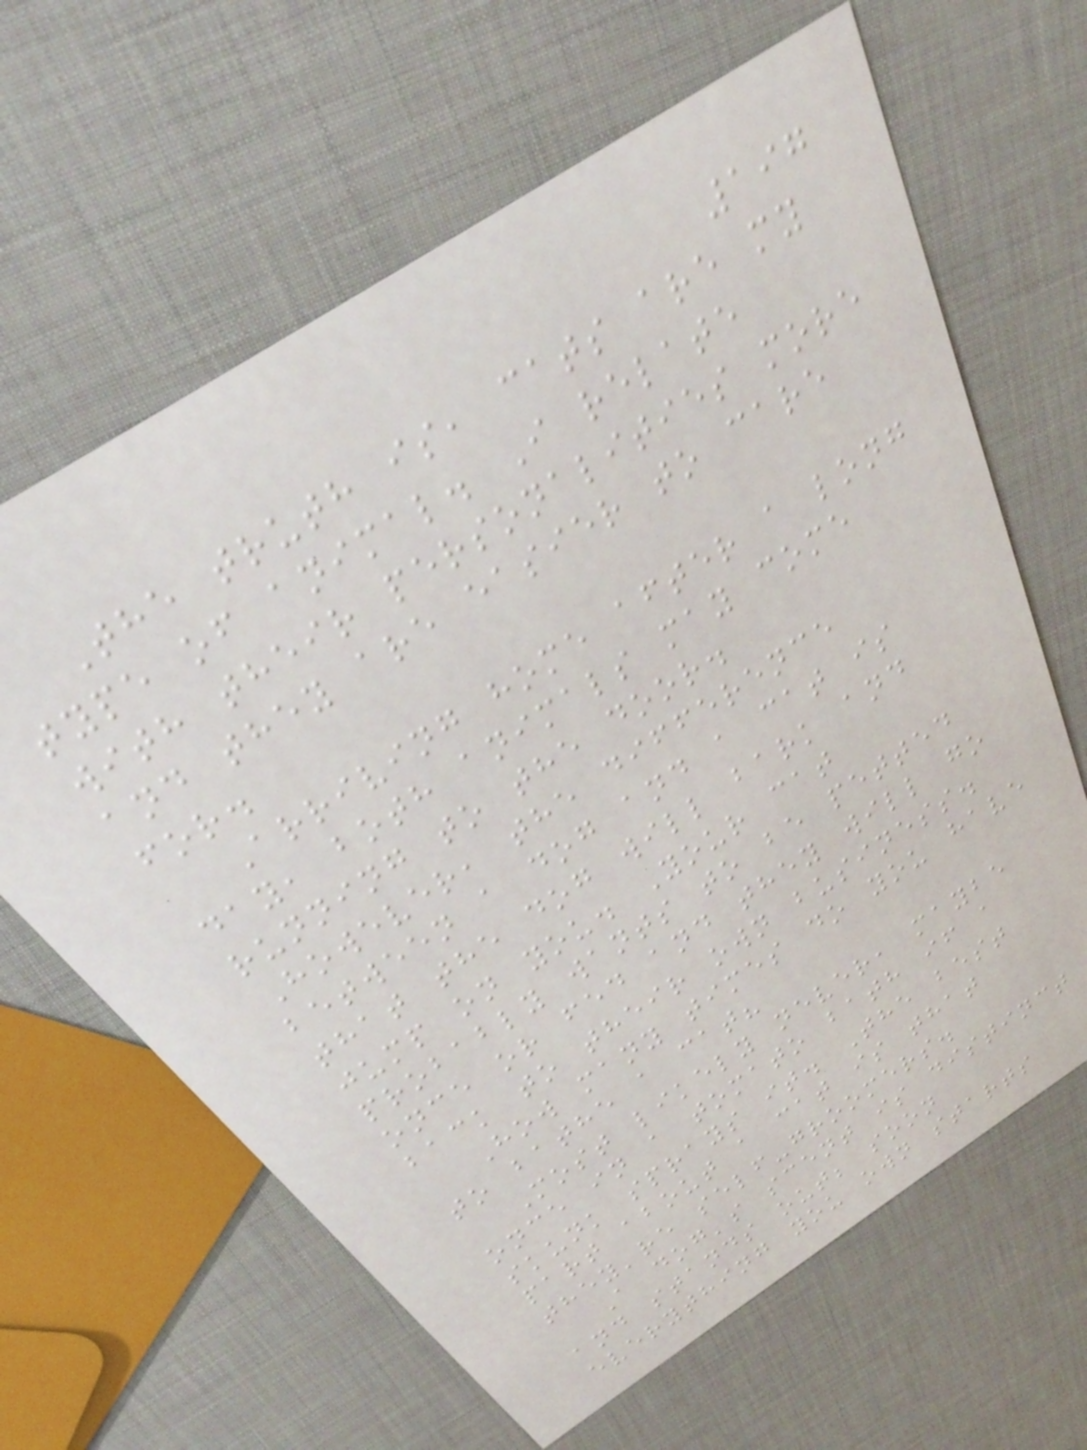197
The truth is, cats are my
type of animal. I relate
with their personalities more
and they are easier to care
for.
Arriving home after a long
day, both animals may come
running to the door.
However, the difference
between a dog and a cat is
that the dog will bark and
jump on you. Your cat
probably wants to be petted
once or fed and they will go
back to their own business.
How many times do you have
to bathe a cat?
Most likely never, maybe
once in a tomato bath if a
skunk sprays it. The best
part about a cat is that
they're self-groomers.
A dog's scent is distinct
and stands out; soon
everything you own starts
